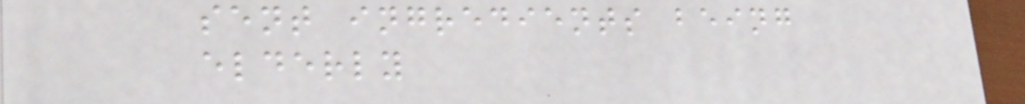sent ingredients being
elderly
